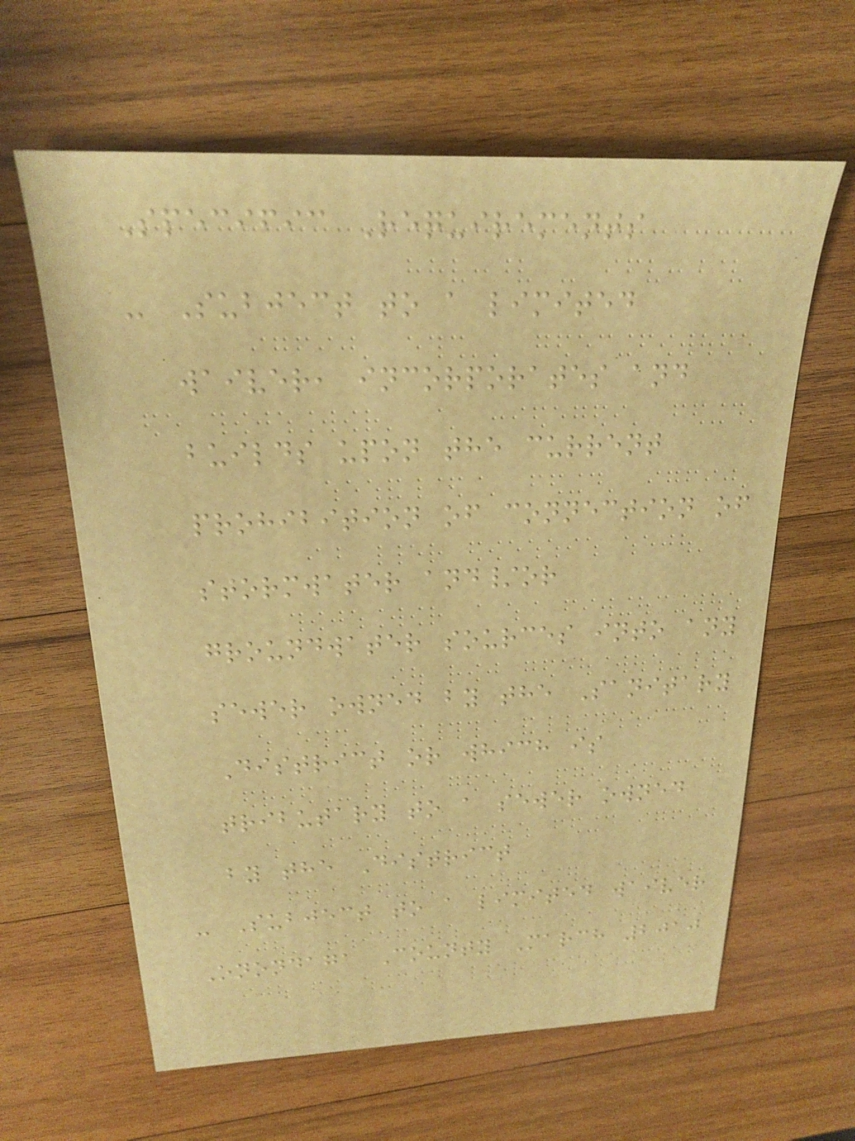Specific Requirements
- Subject to a limited
waiver, incorporates and
builds upon the current
prohibition of connection of
stormwater and/or
groundwater sources into any
sewer owned by the Sanitary
District or which is
tributary to a sewer owned
by the District
- Subject to a limited waiver
Onondaga County March 2010
